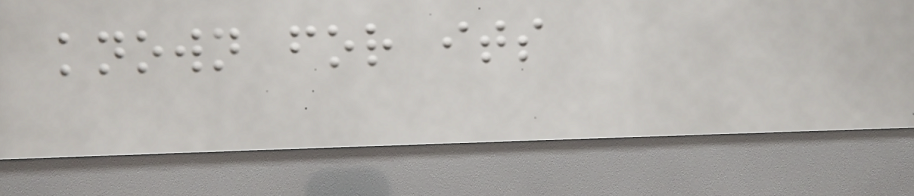known for its
